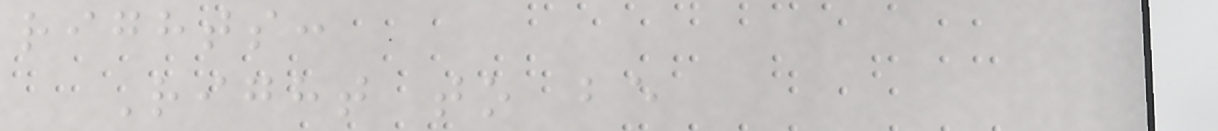rights:
Right to be
